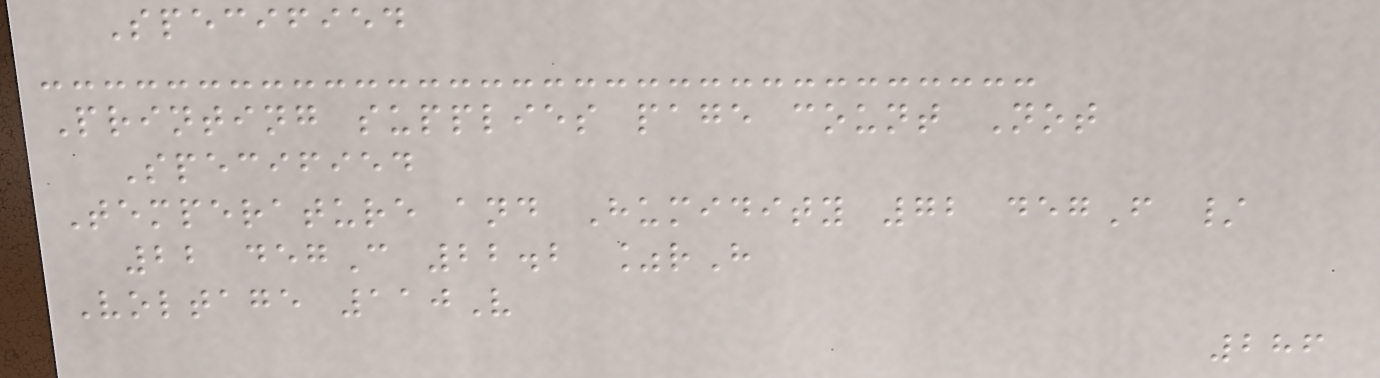Specified
Printing supplies page count Not
Specified
Temperature and Humidity 72 degF /
22 degC 22.2 %rH
Voltage 110V
286
